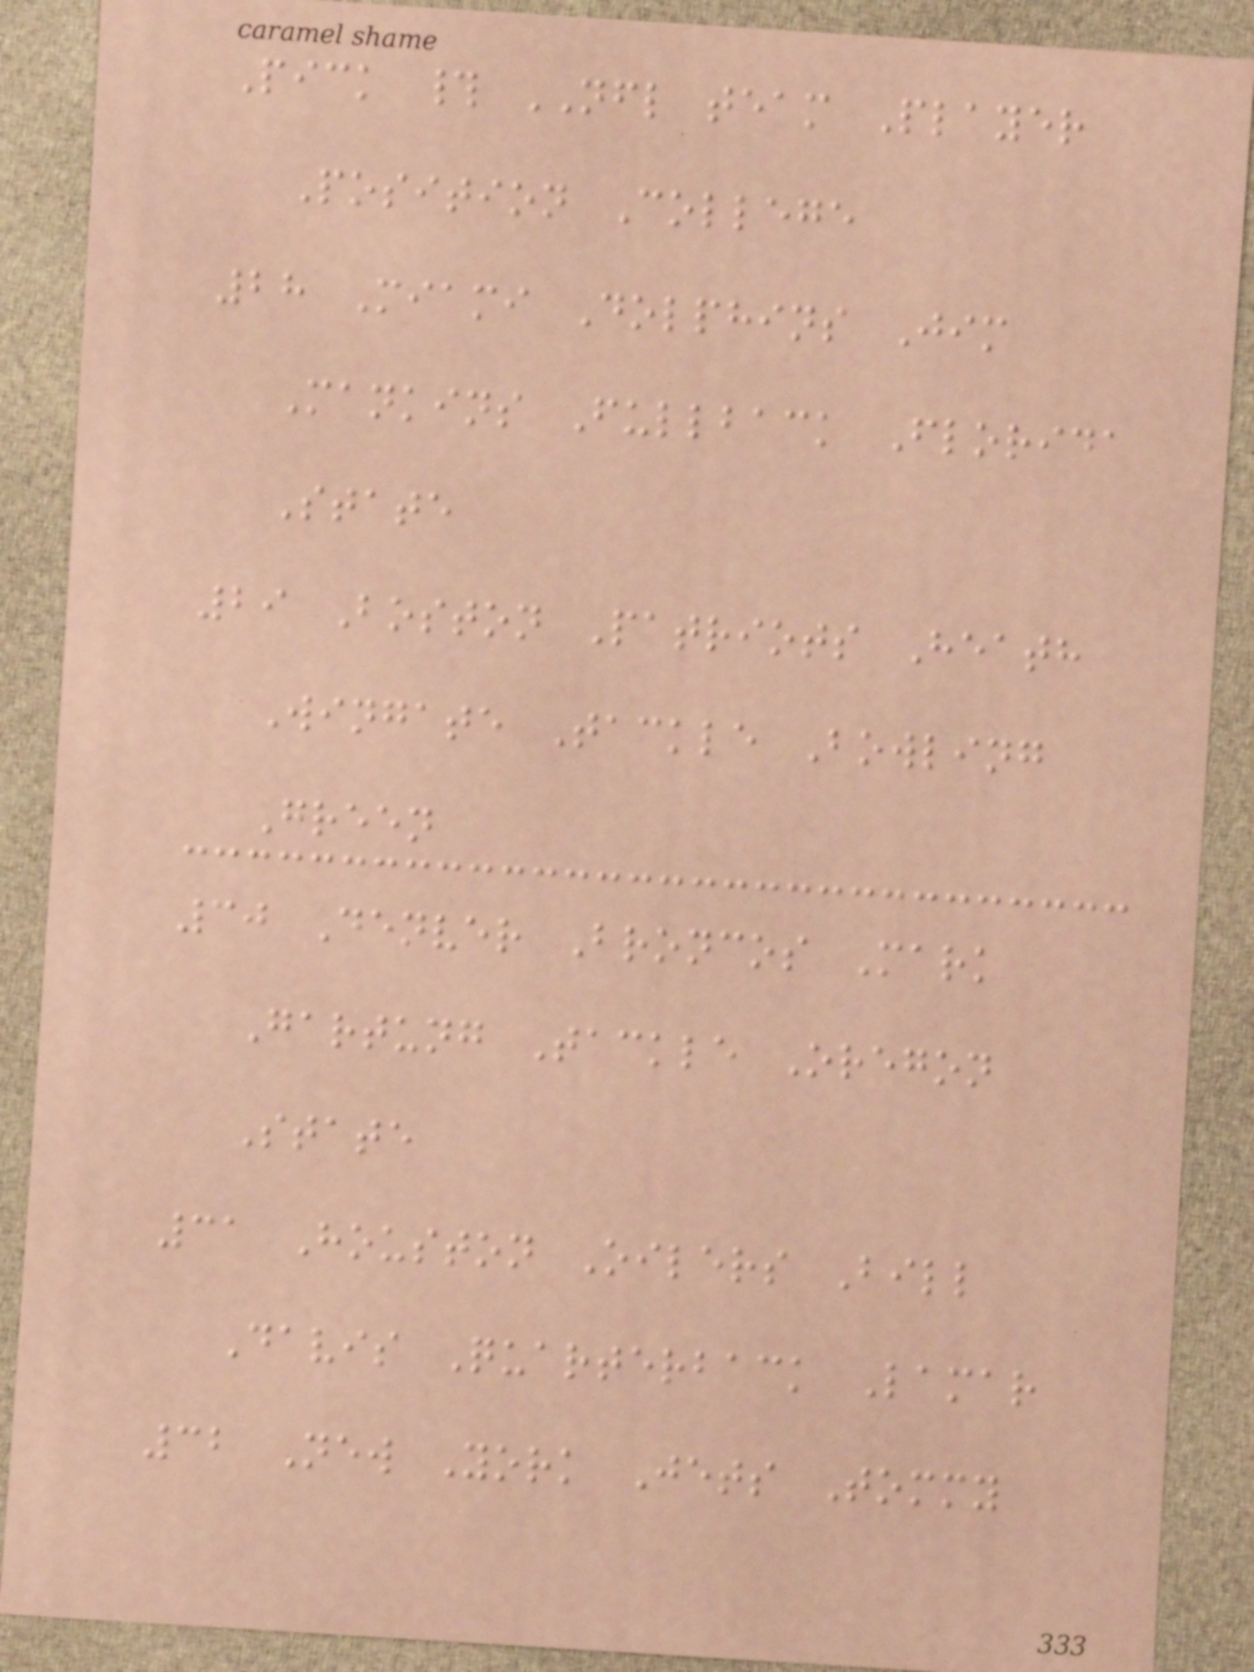Pick # NFL team Player
Position College
28 Miami Dolphins Jim
Mankins Fullback Florida
State
29 Boston Patriots Heath
Wingate Tackle Bowling
Green
30 Denver Broncos Mark
Gartung Tackle Oregon
State
31 Houston Oilers Bill
Davis Quarterback Lamar
32 New York Jets Tommy
